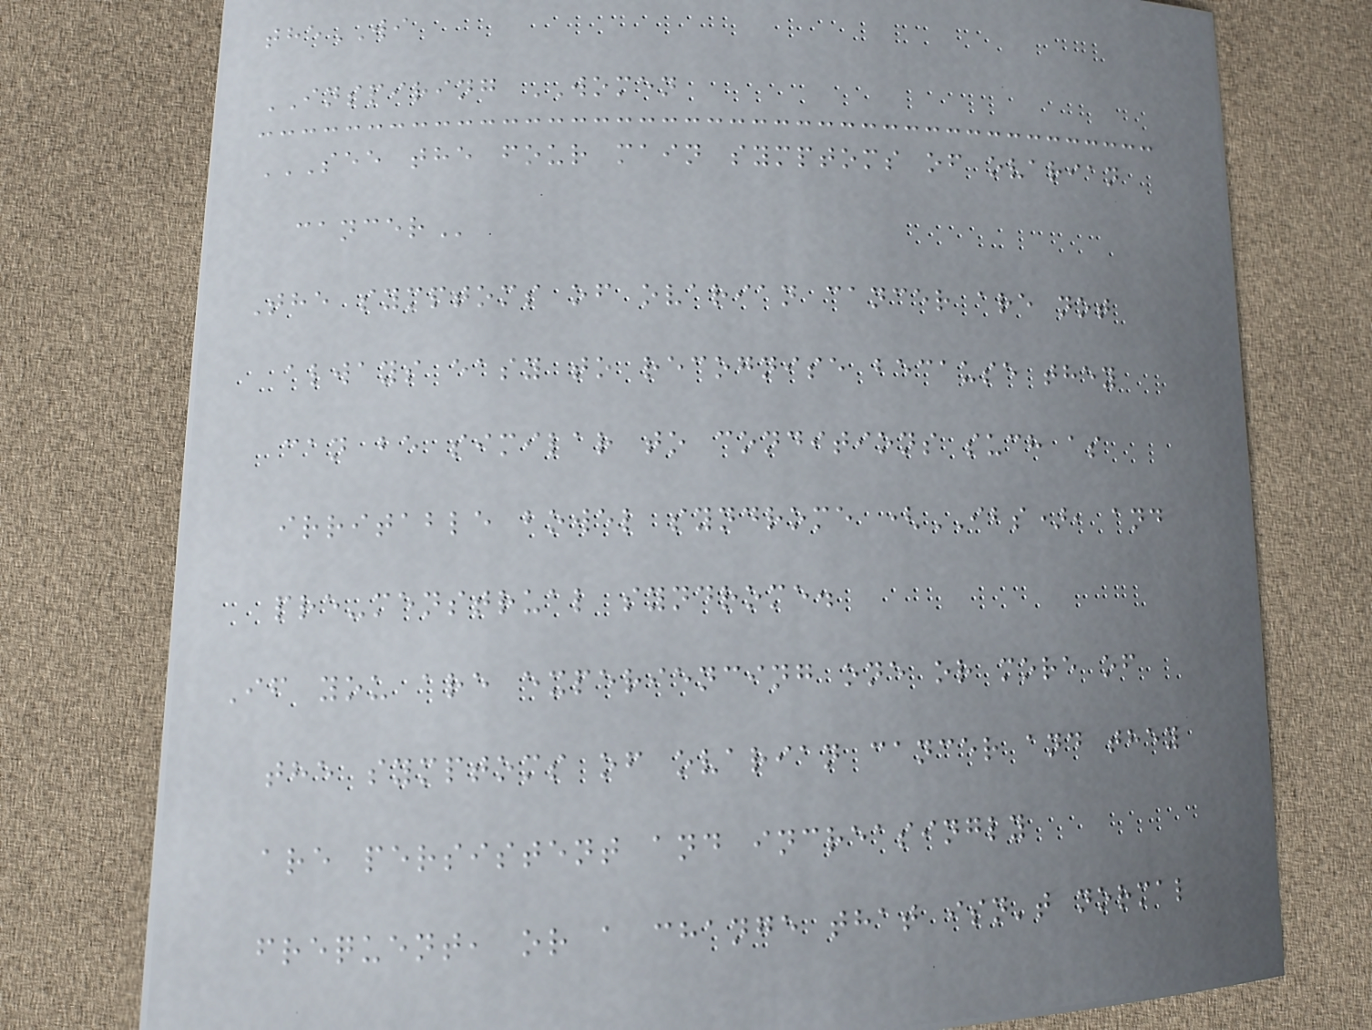theWI
INSPIRING WOMEN
SEE THE FOUR MAIN SYMPTOMS OF OVARIAN
CANCER
The symptoms of ovarian cancer are not
always easy to recognise because they
can be similar to conditions such as
irritable bowel syndrome (IBS), and
pre-menstrual syndrome.
If you are experiencing one or more of
the symptoms of ovarian cancer and they
are persistent and increasingly
frequent, or a change that isn't normal
